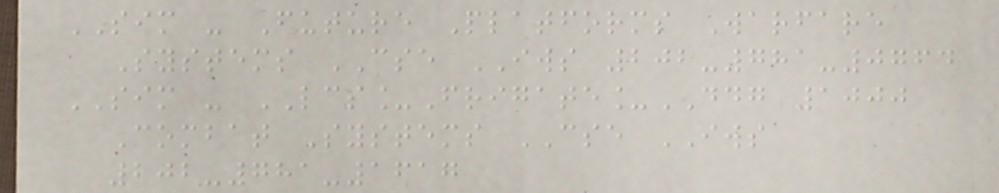SIM - Future Platforms Warfare
Systems CSE IWS 202-781-0764
SIM - LCS_Frigate_DDG 1000
Combat Systems CSE IWS
202-781-1617
